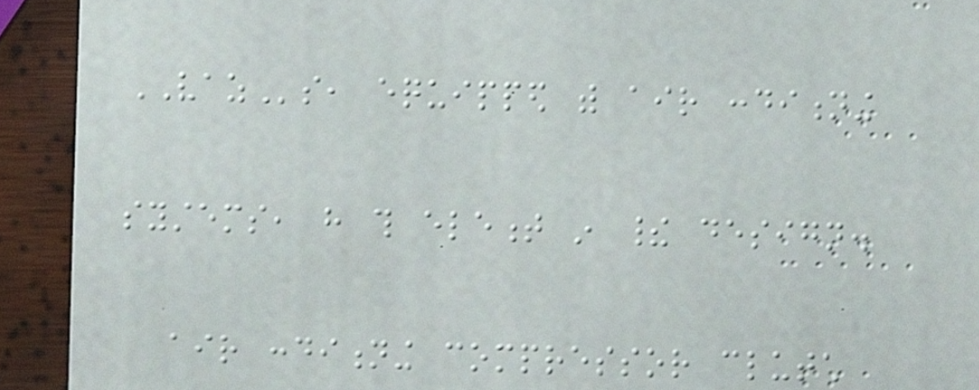VAZs, equipped with air conditioning
systems, have this element in their design.
air conditioning compressor clutch
